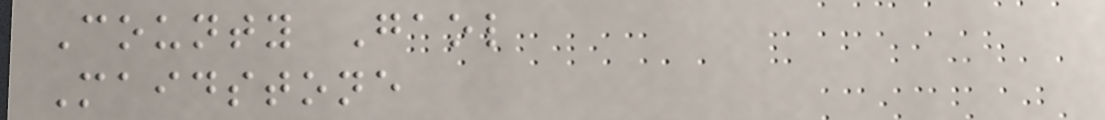County Gaol
Maidstone
